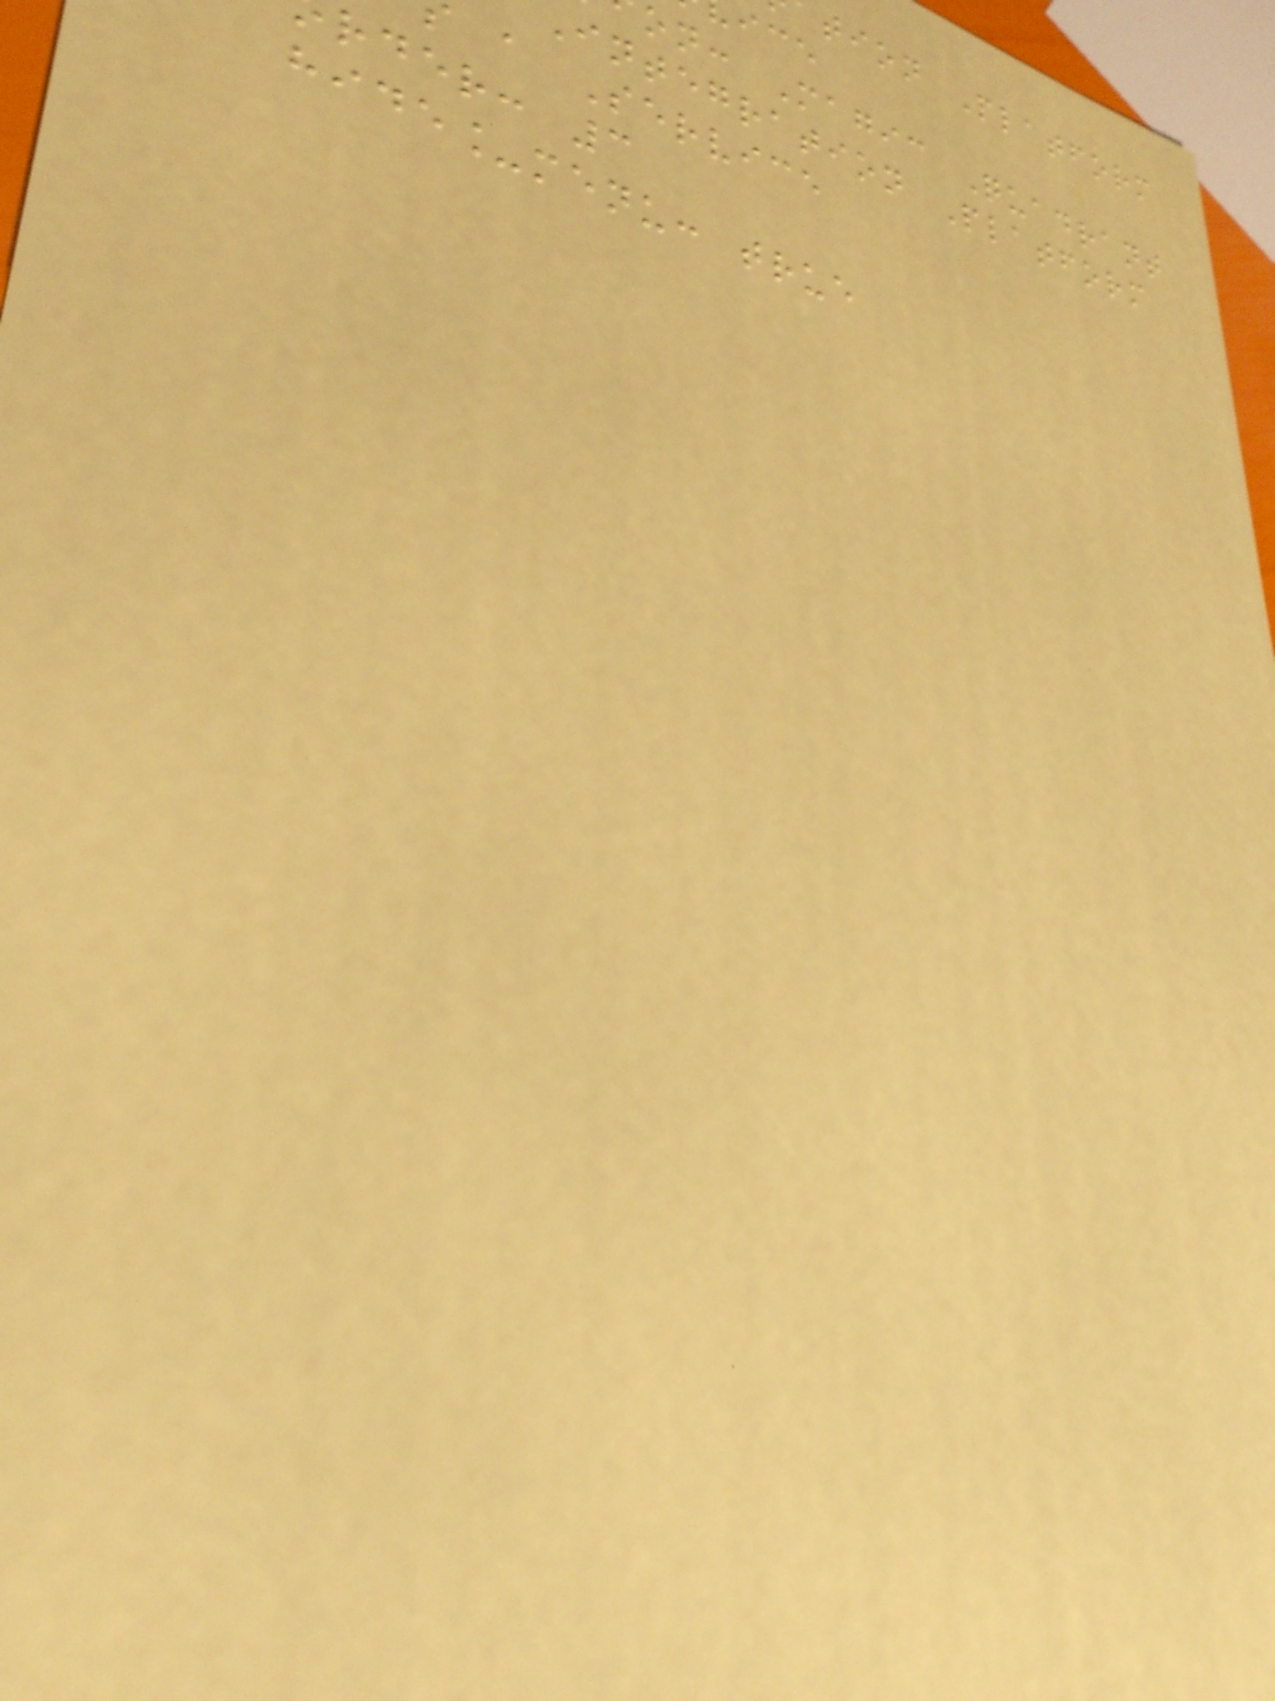tion Platform
on: Magic Quadrant
integration Platform
a Service
rder: 3
hide_menu: true
